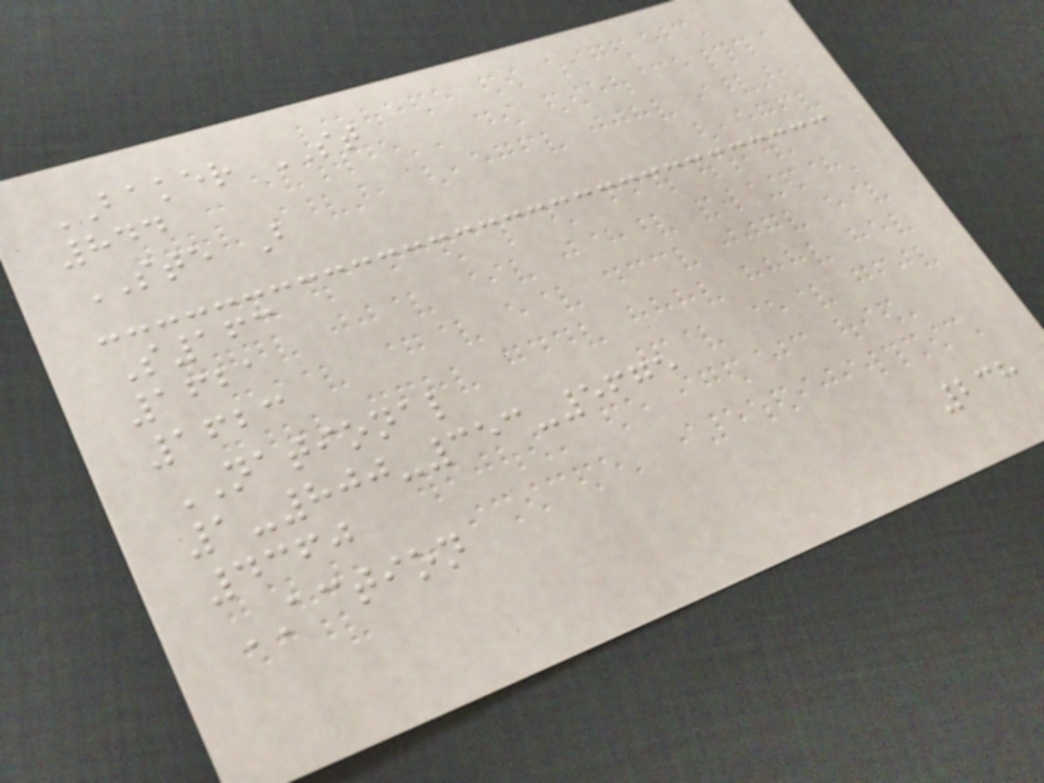BAKER ST
844
STE B
S163
1621
1623
NATIONAL
1-800-353-5675
4360
ACTION
238
